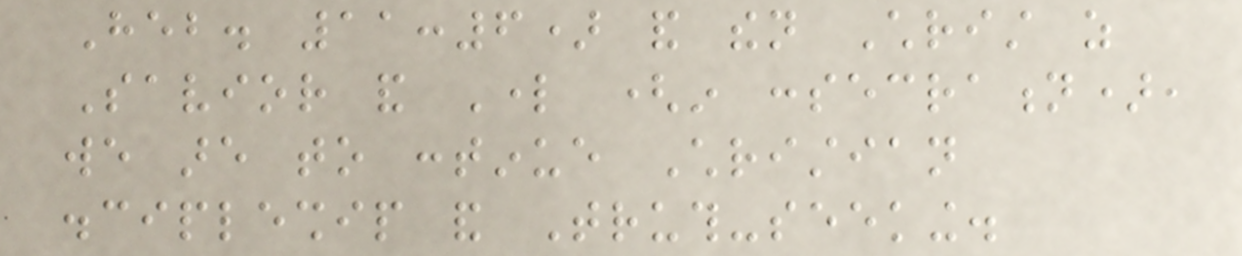Heb. 11:6) and then Christ as
Savior and Lord (in consecration),
we are to continue Christian
discipleship and Truth-seeking.
